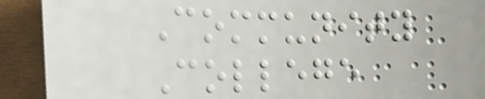Community
College
